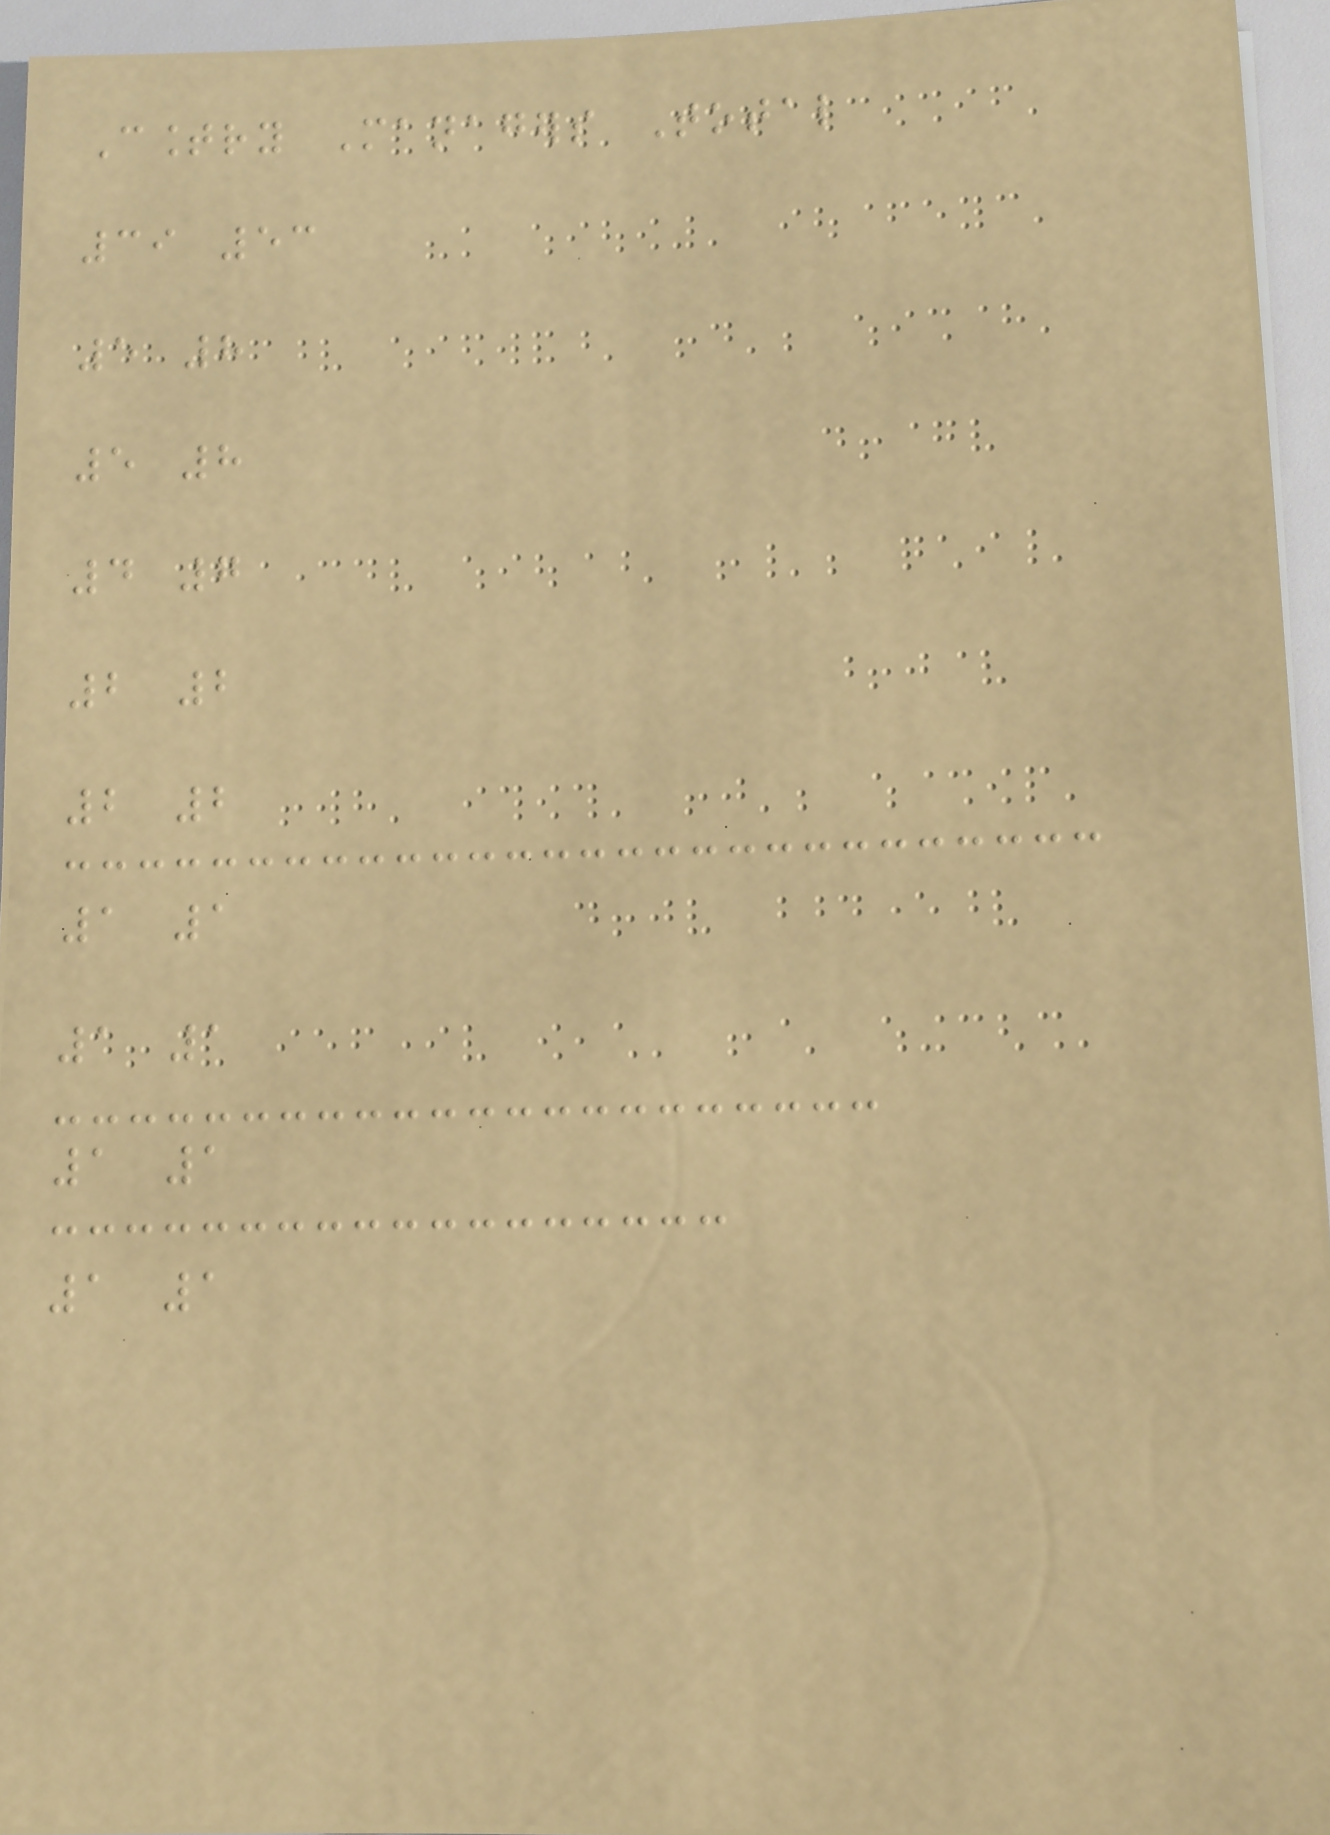Country Managers Total
39 53
5 8
5 8
4 7
2 2
2 2
1 1
1 1
1 1
1 1
